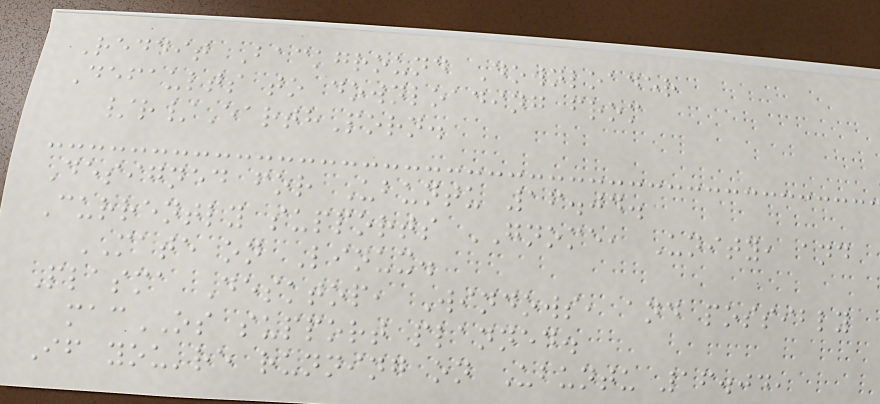Reddit Background Downloader
Defaults to downloading from
/r/EarthPorn.
Designed for Ubuntu 16.04.
Currently supports GNOME, Unity, and
MATE on Linux.
Plasma Desktop, Windows, and possibly
macOS support planned.
If you're running on Ubuntu 16.04,
